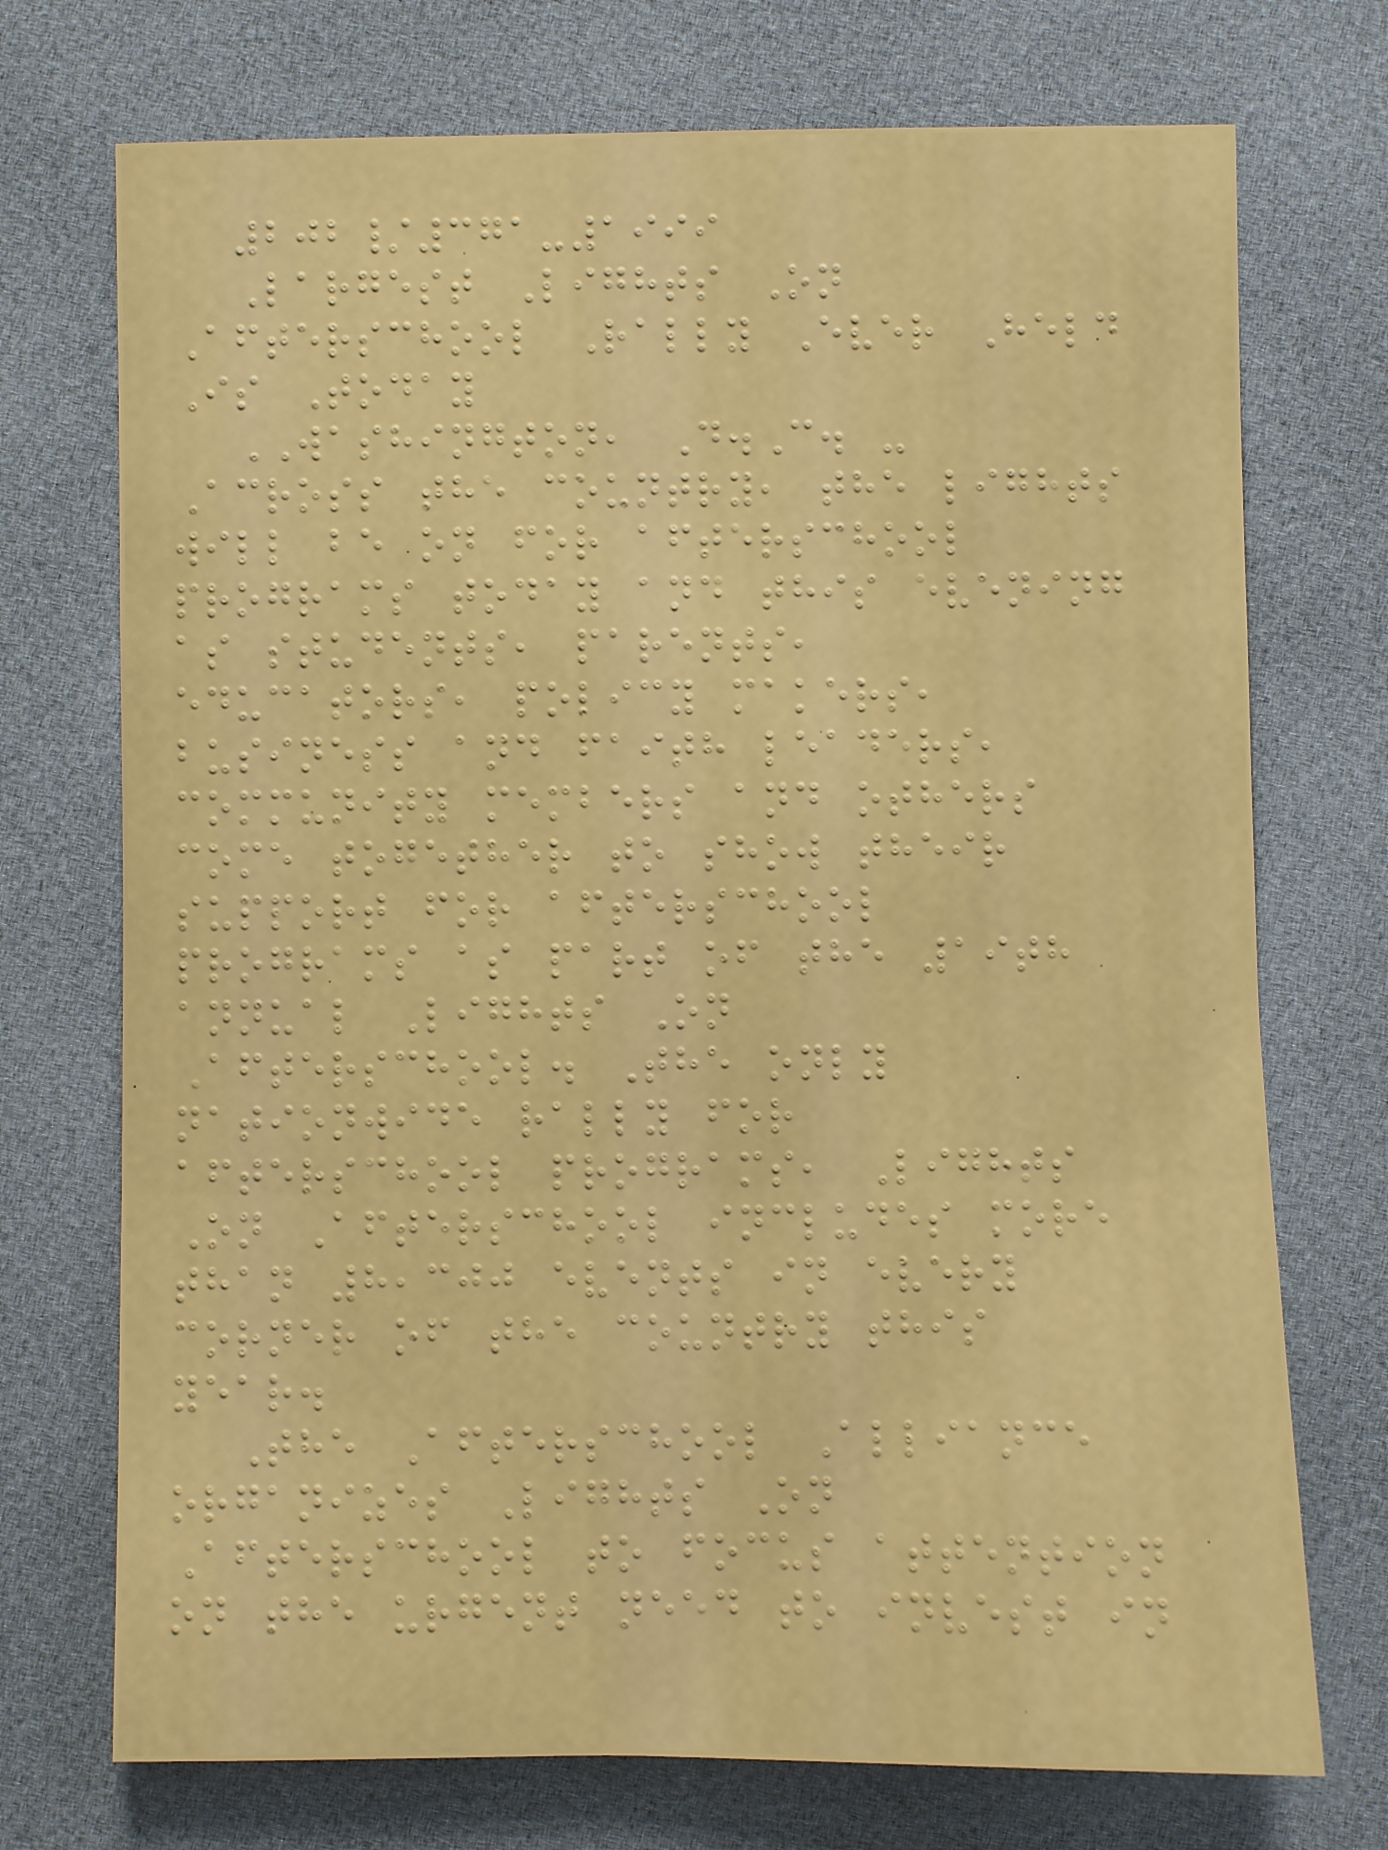202/371-1999
Largest Lights On
Afterschool Rally Ever Held
Is Today
WASHINGTON, D.C. -
Across the country, the lights
will be on for afterschool
programs today and this evening
as students, parents,
educators, policy makers,
business and faith leaders,
community members and others
come together to show their
support for afterschool
programs as part of the 19th
annual Lights On
Afterschool. The only
nationwide rally for
afterschool programs, Lights
On Afterschool includes more
than 8,300 events in every
corner of the country this
year.
The Afterschool Alliance
organizes Lights On
Afterschool to focus attention
on the urgent need to invest in
